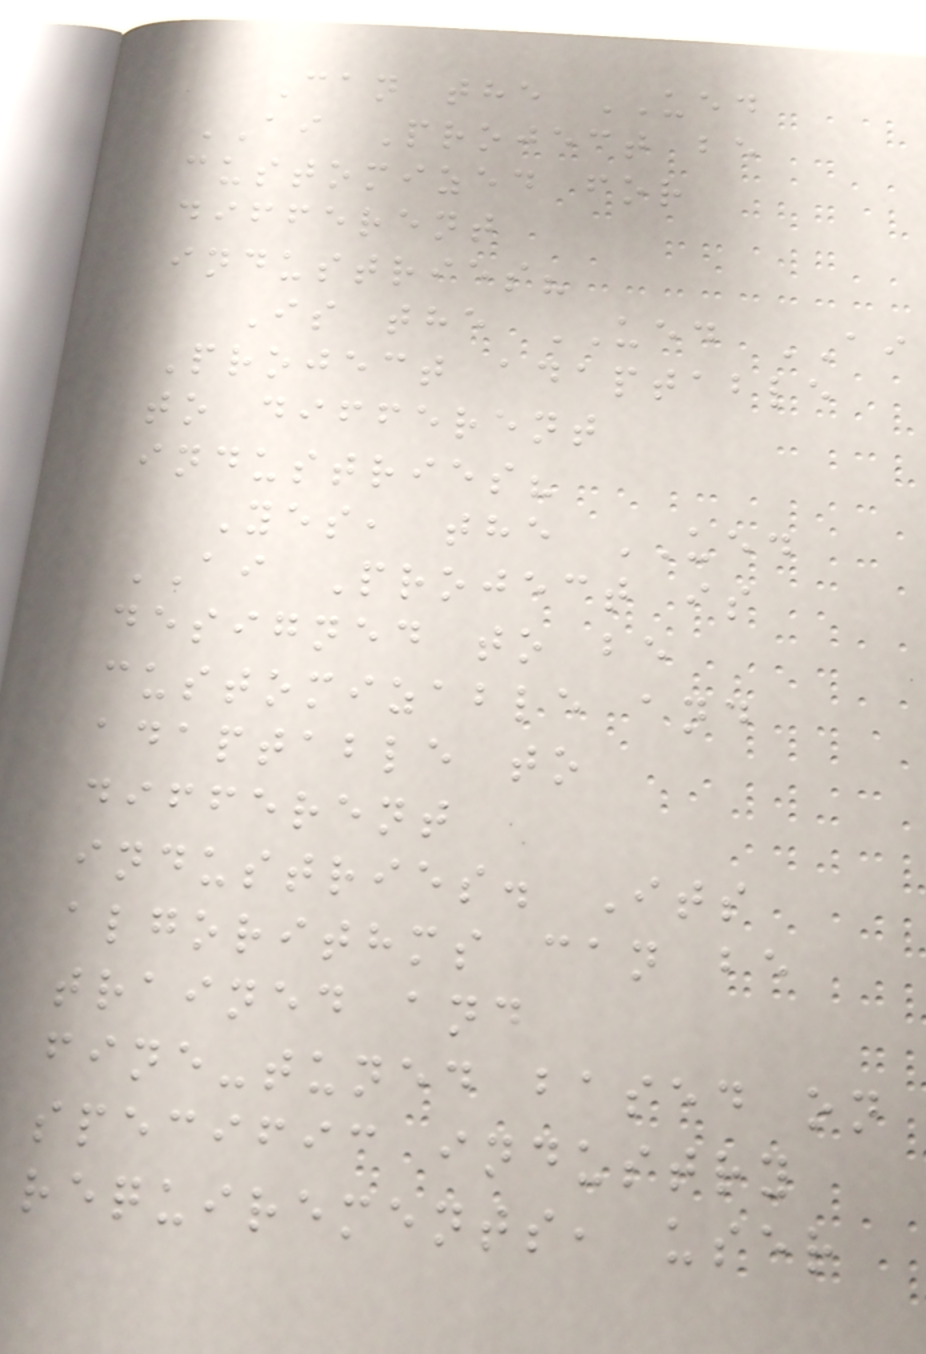Can the UED
AI Project be
customized for
different
industries?
Is the UED AI
Project adaptable
to different
industries?
Yes, the UED
AI Project is
designed to be
customizable and
adaptable to
different
industries. Its
algorithms can be
trained and
fine-tuned based on
specific industry
requirements, user
